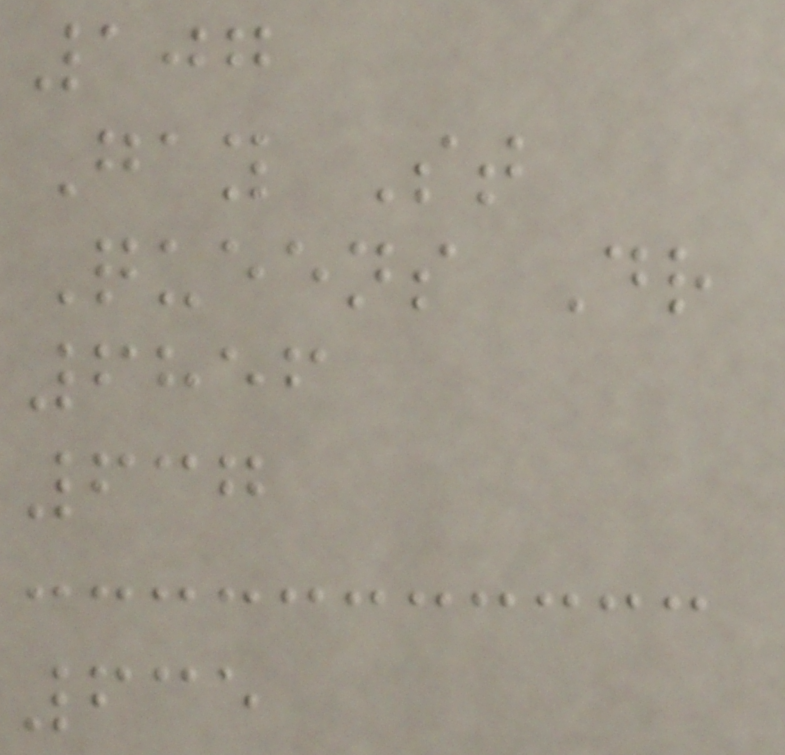107
Gay St
Queens Dr
6856
637
635
